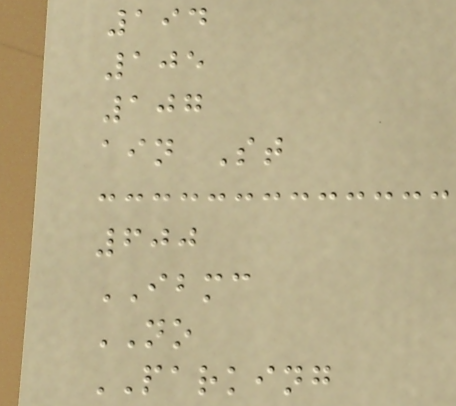194
105
107
ain St
600
IBMC
NO
PARKING
